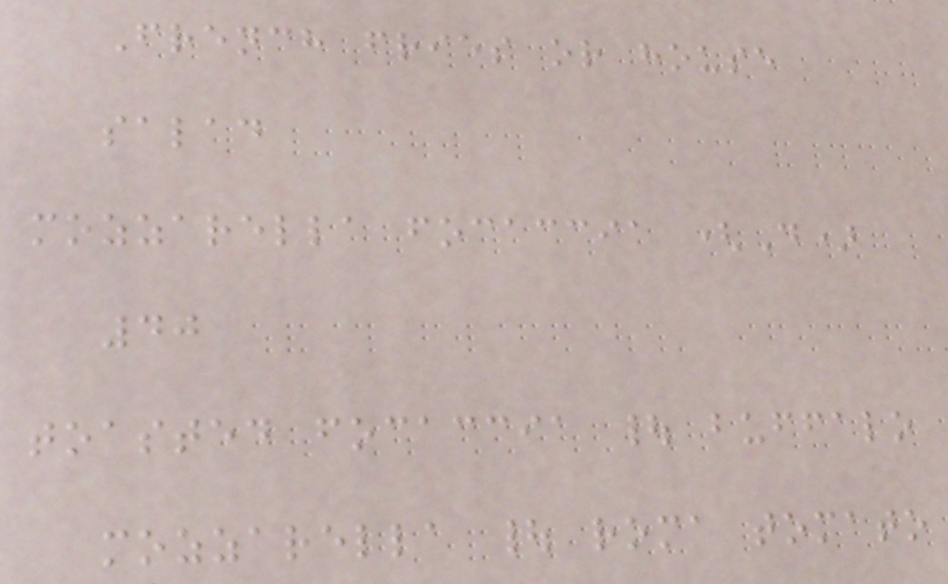French fries or house
salad
mozzarella focaccia (D)
40
toasted focaccia | buffalo
mozzarella | roma tomato
